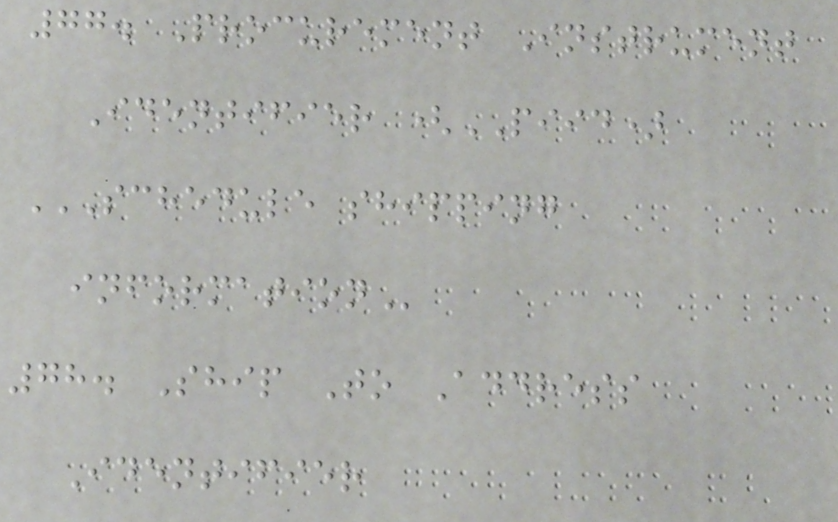77. Procurement Instrument
Identifier (PIID)
SCHEDULE SHIPPING
INFORMATION
78. Ship To Address
Identifier
